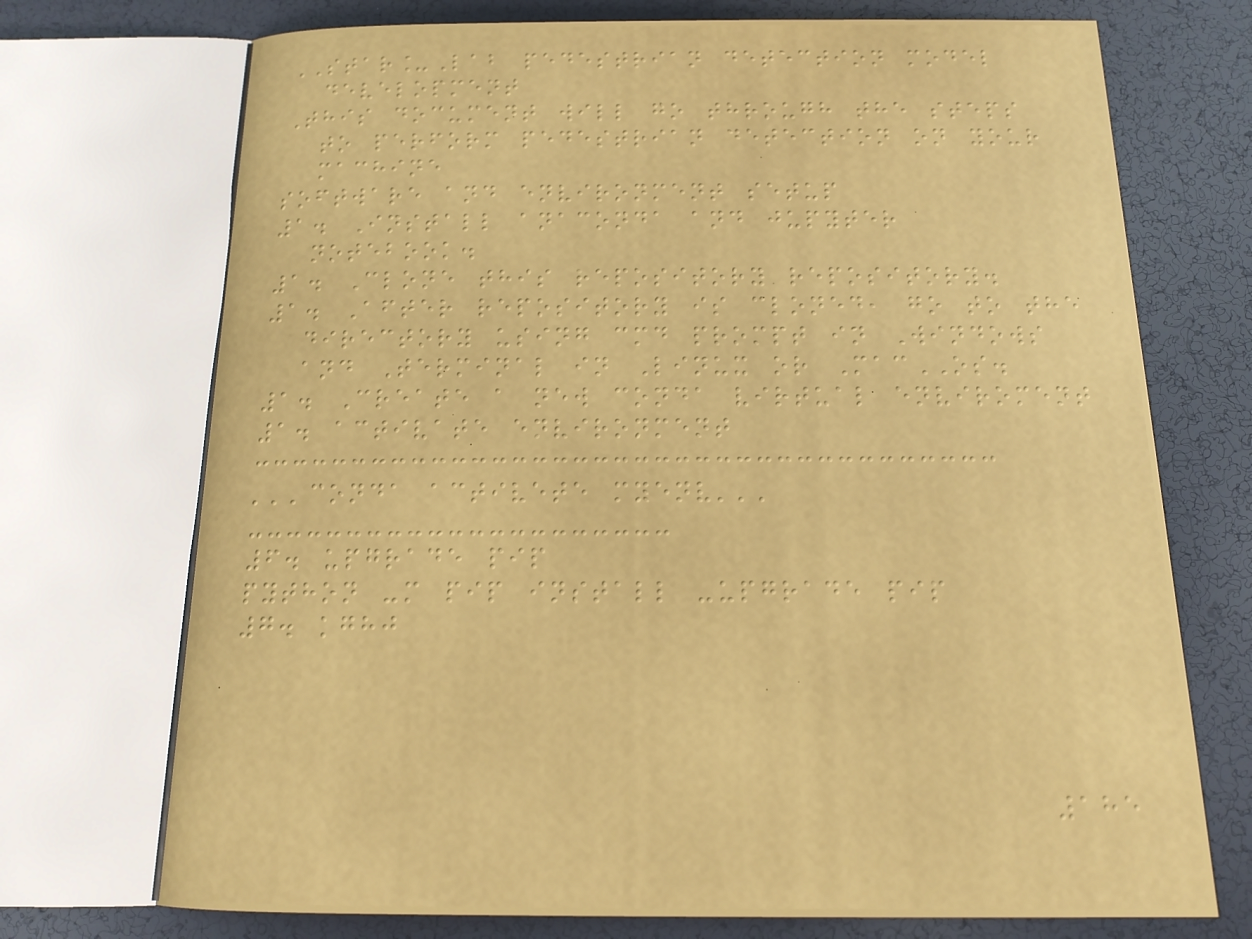STAR_Lab pedestrian detection model
development
This document will go through the steps
to perform pedestrian detection on your
machine
software and environment setup
1. Install anaconda and jupyter
notebook.
1. Clone this repository repository.
1. After repository is cloned, go to the
directory using cmd prompt in Windows
and Terminal in Linux or MacOS.
1. Create a new conda virtual enviroment
1. activate environment
'''conda activete myenv'''
6. upgrade pip
python -m pip install -upgrade pip
7. kghj
185
